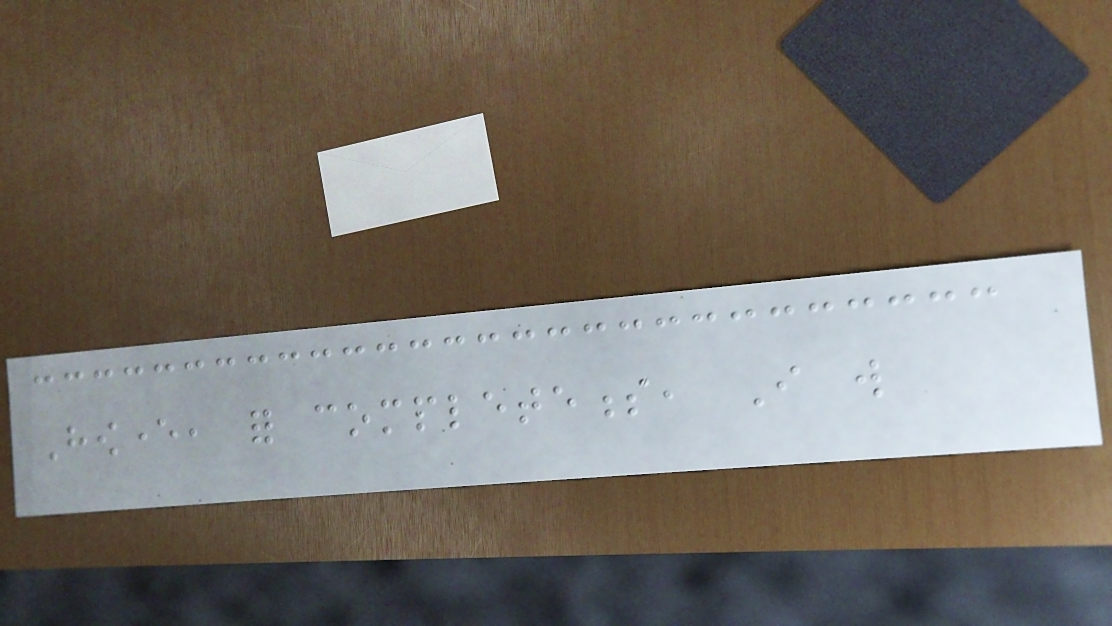However, for completeness, I will
